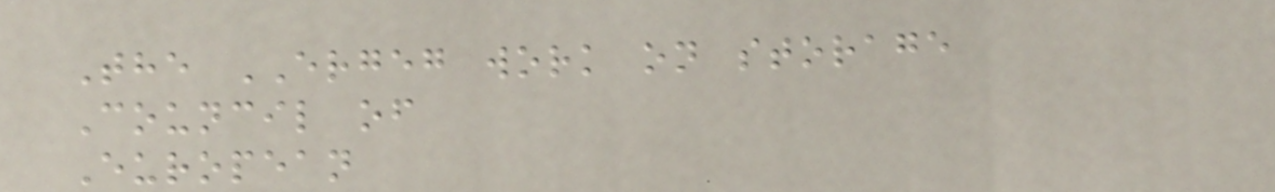The ERGEG work on storage
Council of
European
